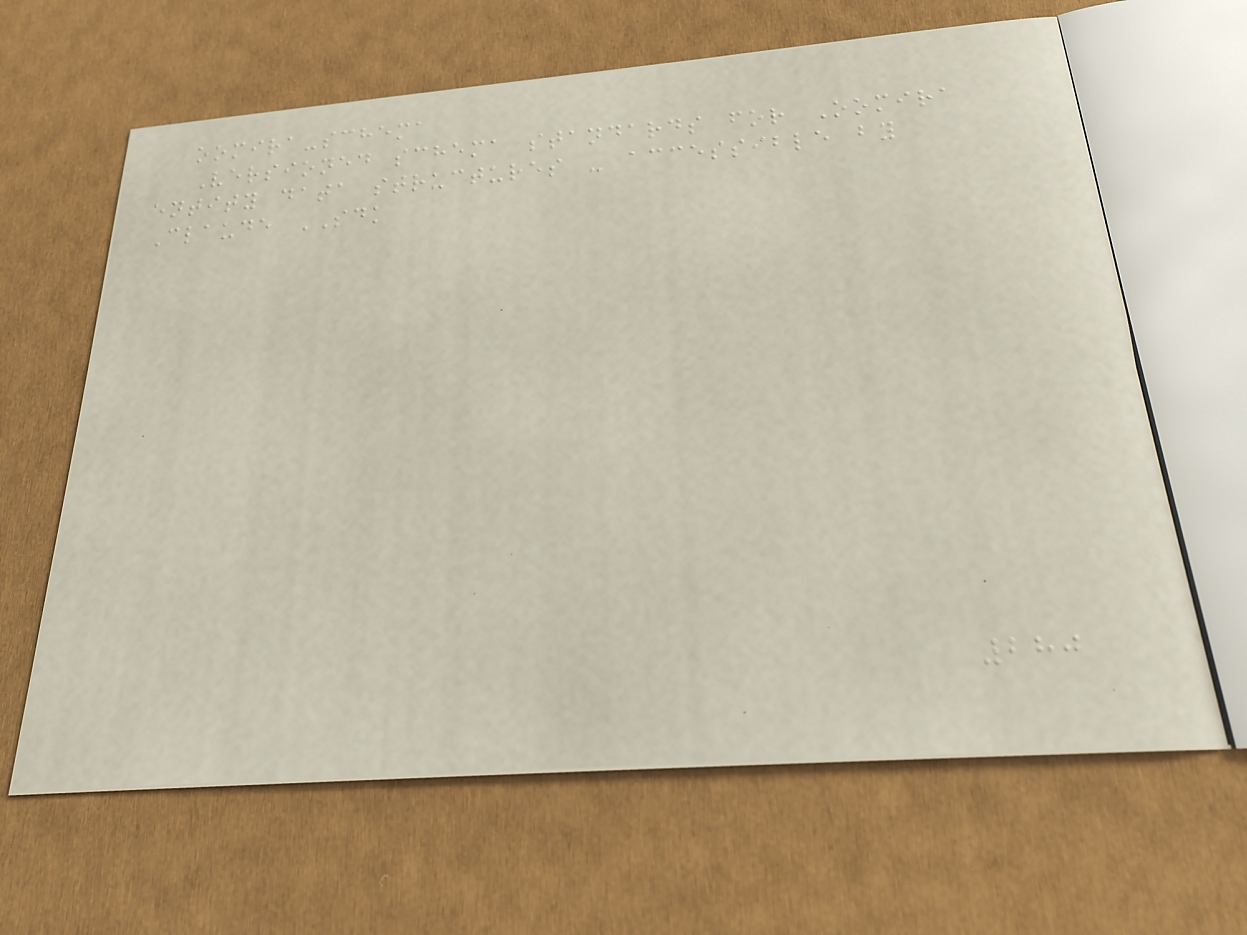oomira-schema
Versioned schema standards for Oomira
entity data structures - accessible by
Claude SDK
280
